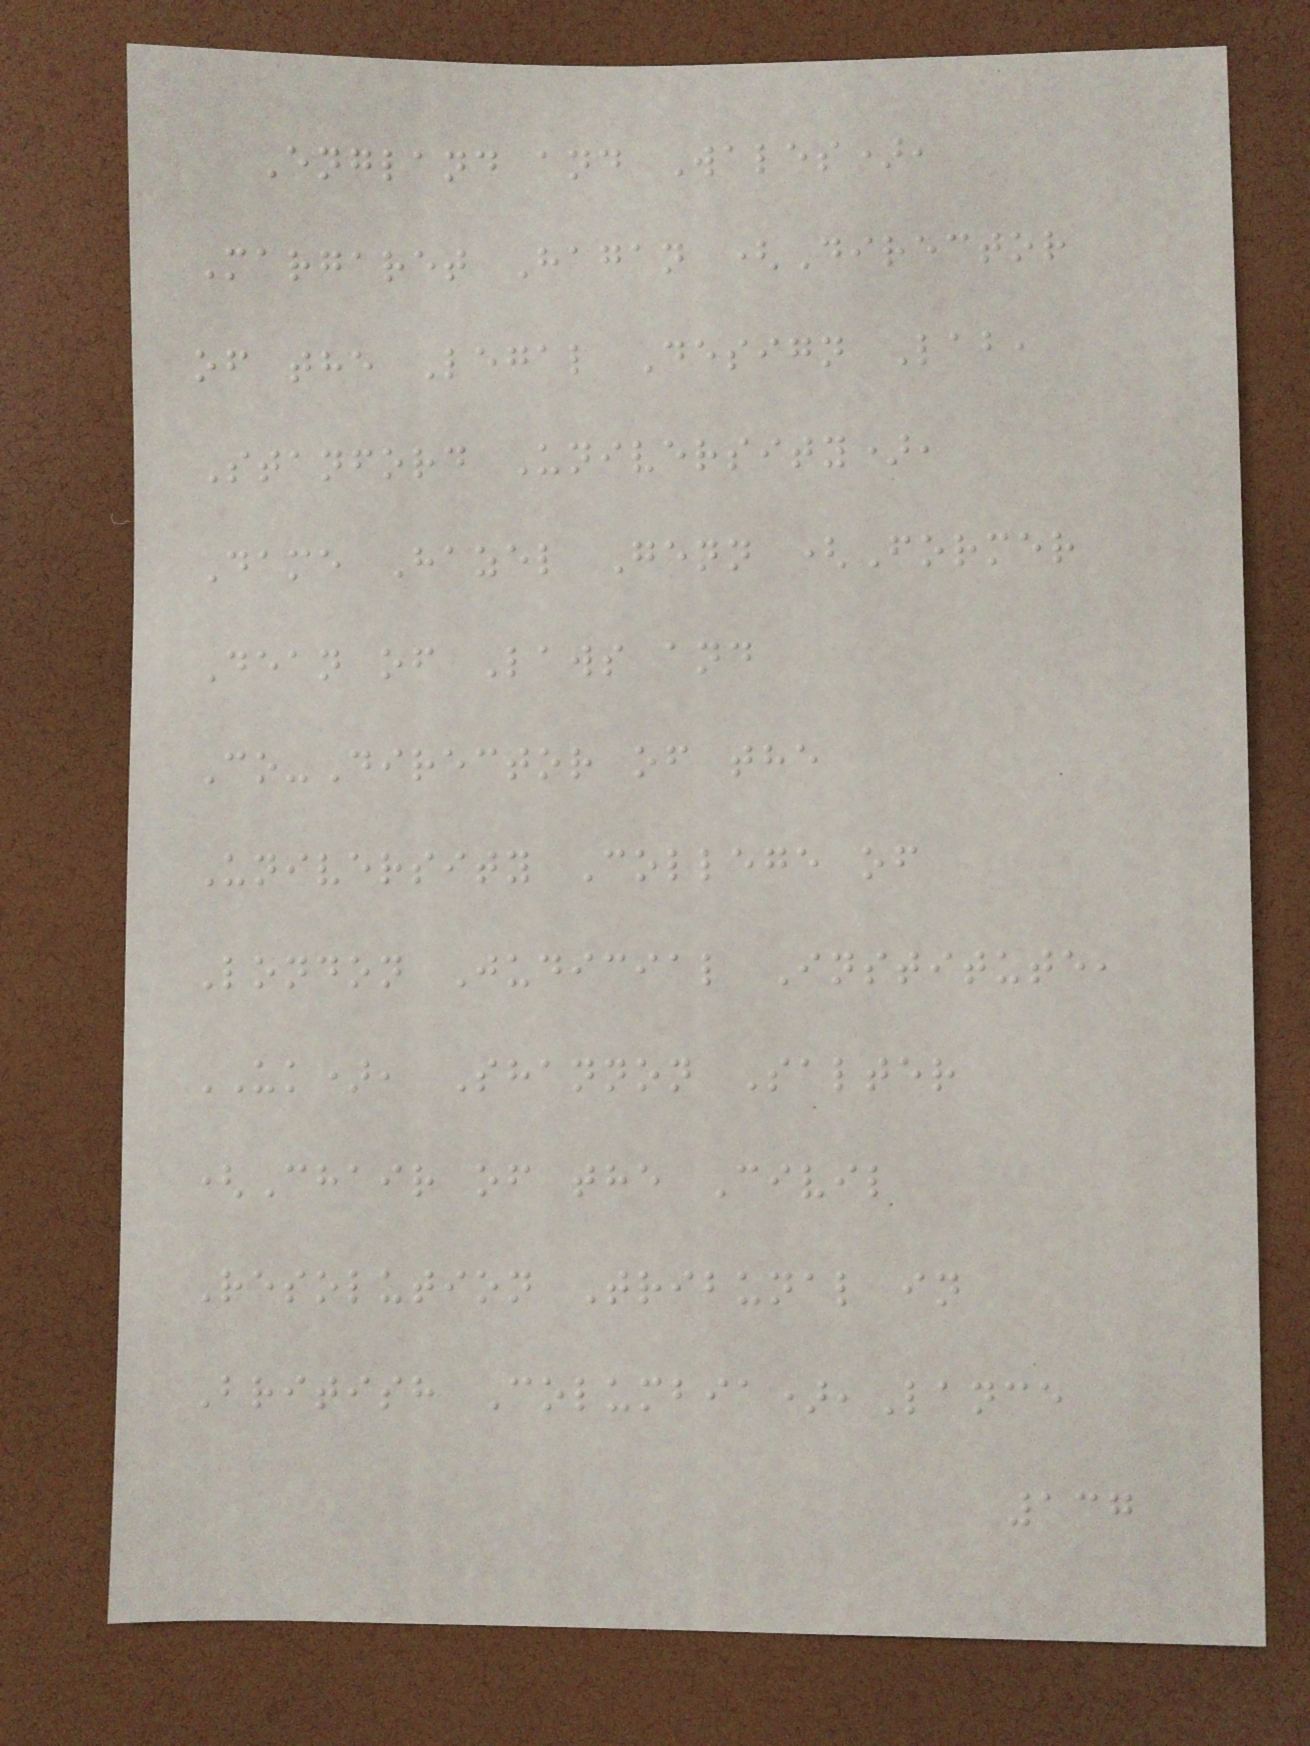England and Wales),
Margaret Hagan (Director
of the Legal Design Lab,
Stanford University),
Dame Hazel Genn (Former
Dean of Laws and
Co-Director of the
University College of
London Judicial Institute,
UK), Shannon Salter
(Chair of the Civil
Resolution Tribunal in
British Columbia),Lance
137
